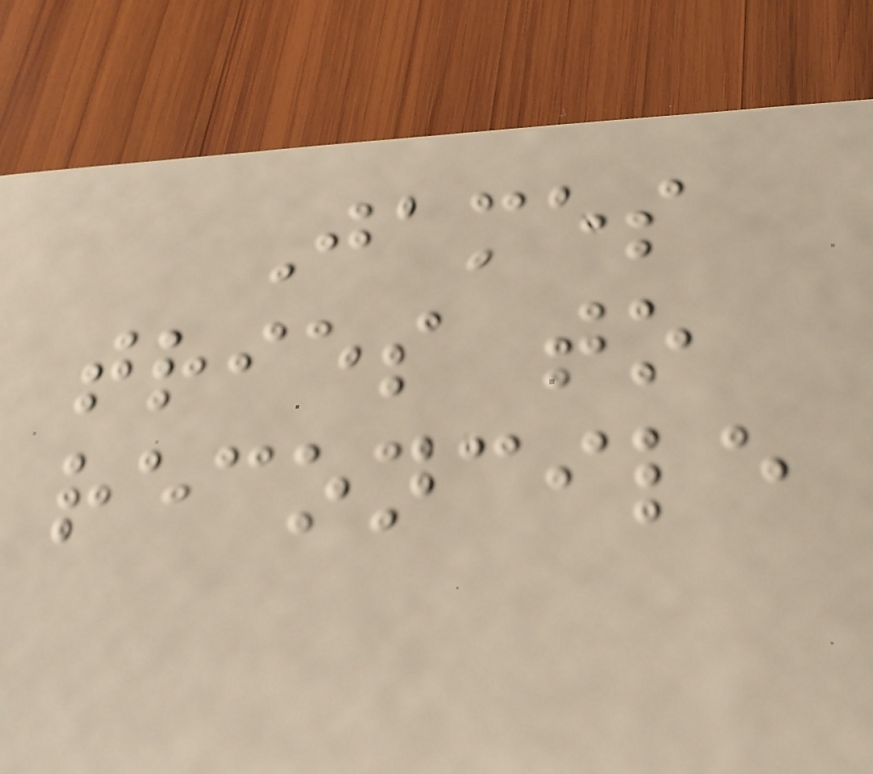James
tries to
reconcile
